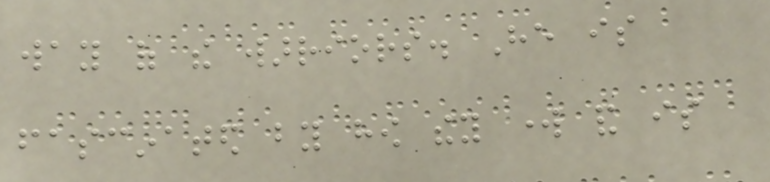way of the warriors. He is
fascinated by how they work and is
